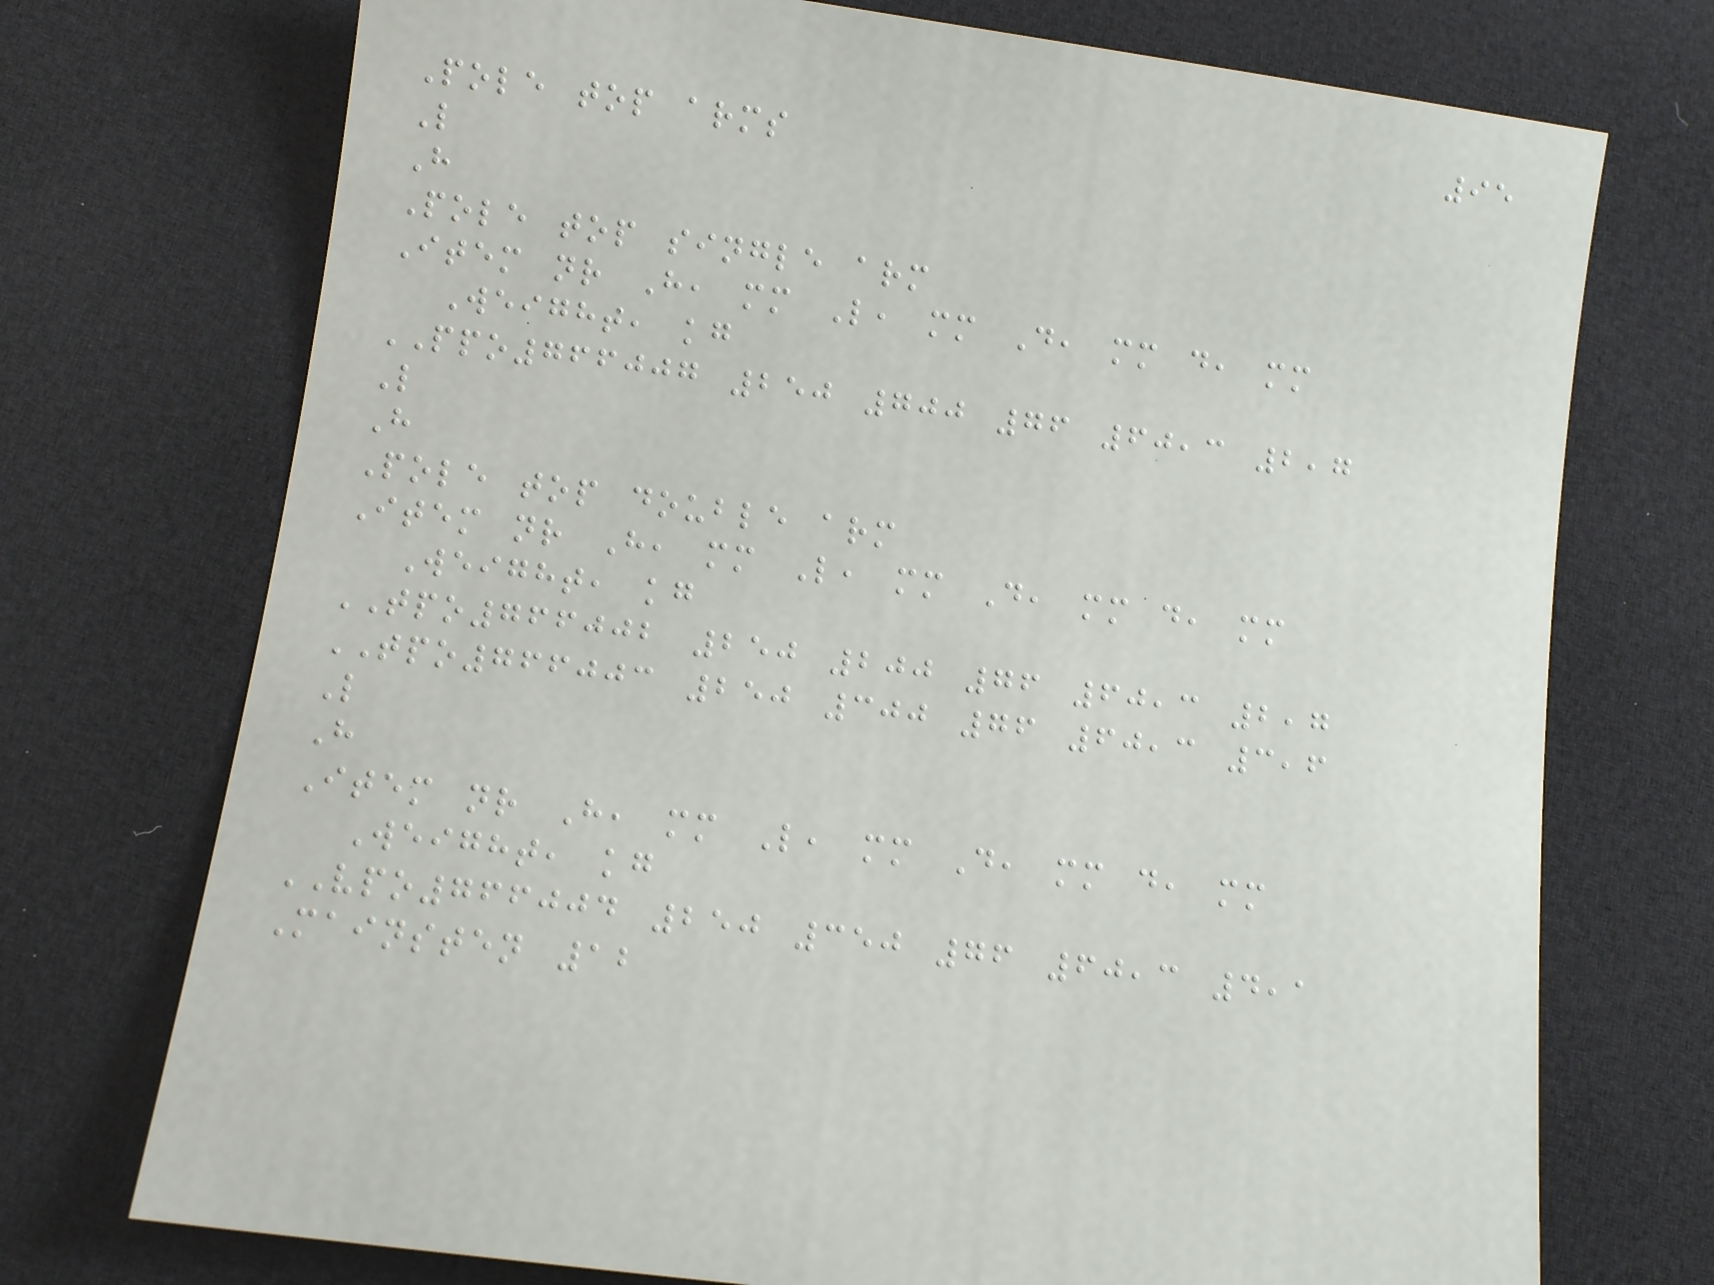95
Pole top arms
L
H
Pole top single arm
Item nr H, mm L, mm D, mm d, mm
Weight, kg
PPO766007 250 700 76 60,3 2,7
L
H
Pole top double arm
Item nr H, mm L, mm D, mm d, mm
Weight, kg
TPO766002 250 200 76 60,3 2,7
TPO766003 250 300 76 60,3 3,6
L
H
Item nr H, mm L, mm D, mm d, mm
Weight, kg
VPO766004 250 350 76 60,3 4,1
Mainsten 12
